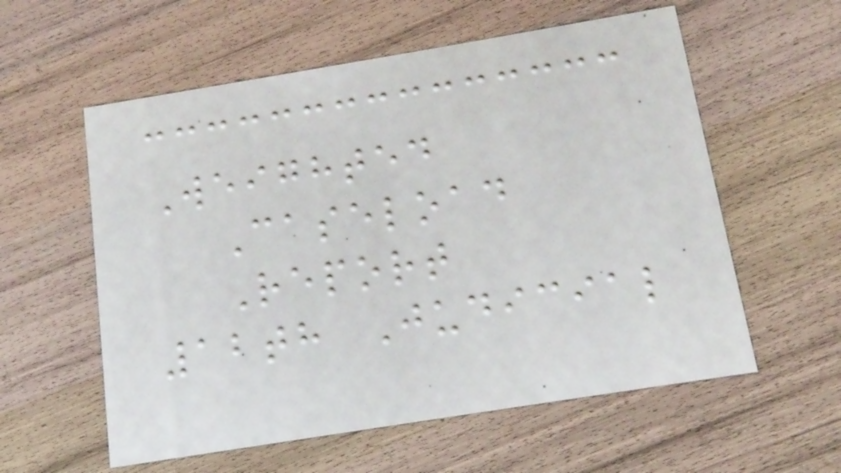Weighted
Caseload
Report
12th Judicial
